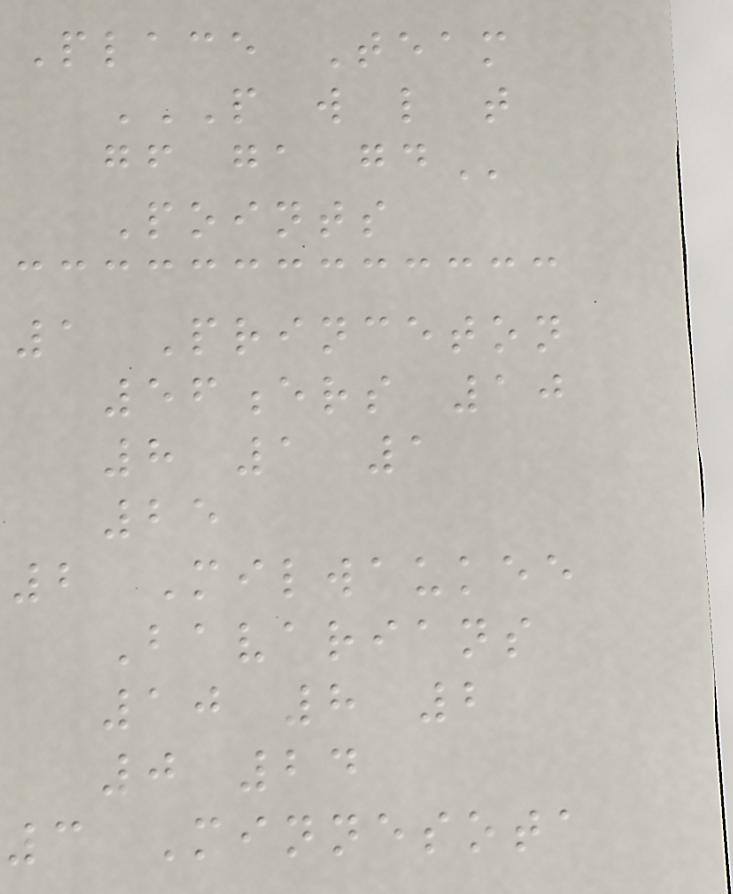Place Team
P W L T
GF GA GD
Points
1 Princeton
56ers 10
8 1 1
25
2 Milwaukee
Bavarians
10 8 2
0 24
3 Minnesota
